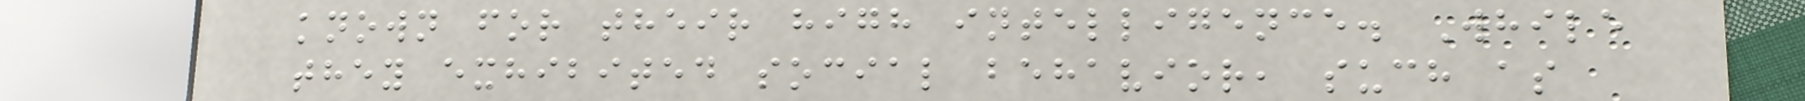known for their high intelligence. While
they exhibited social behavior, such as
